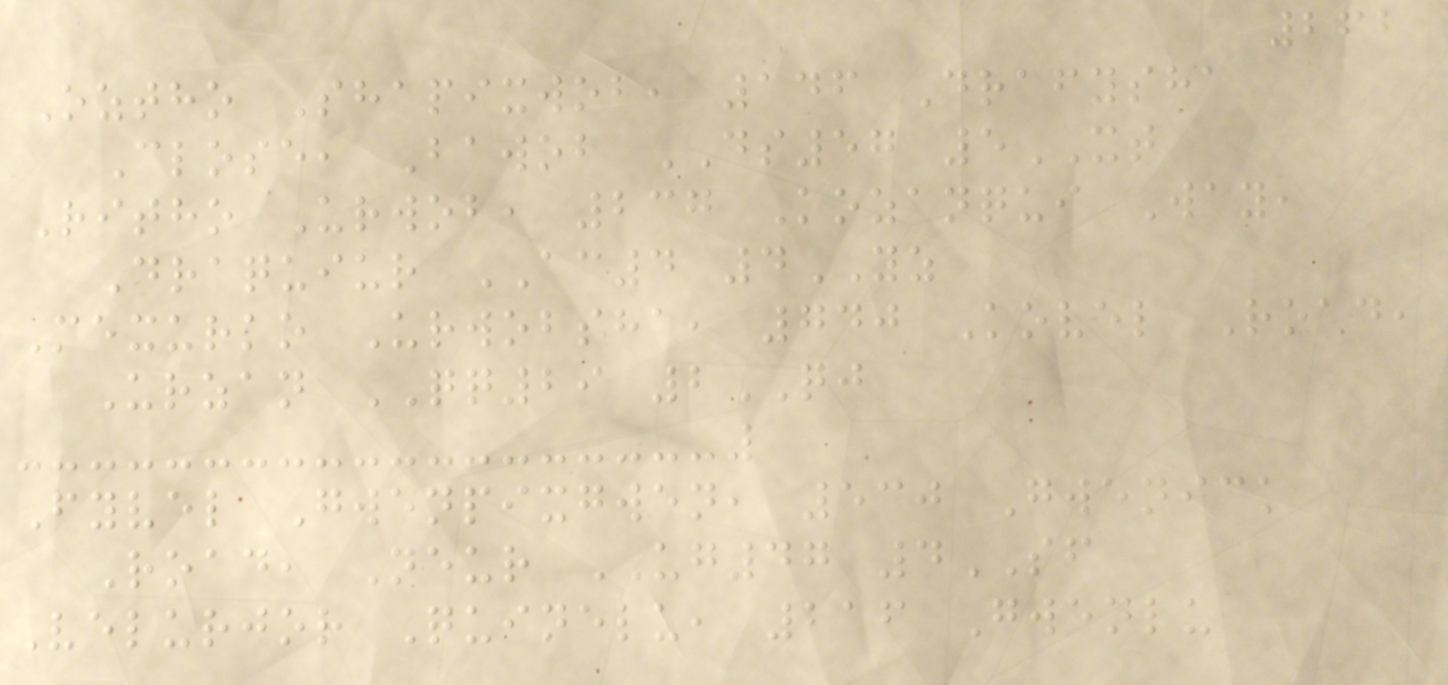262
Oztho Shapixwob, 146 Drafysha
Close, Bawob DS57 5XT
Ritho Urwob, 237 Kozanqui Way,
Draquiur AC4 4YZ
Mexurko Urwobsha, 740 Kovel Road,
Urzan QQ29 2QJ
Fyvel Gwenpixgwen, 530 Gwenick
Road, Neur UG47 4SF
Velurjor Quinelu, 216 Gwenlu
